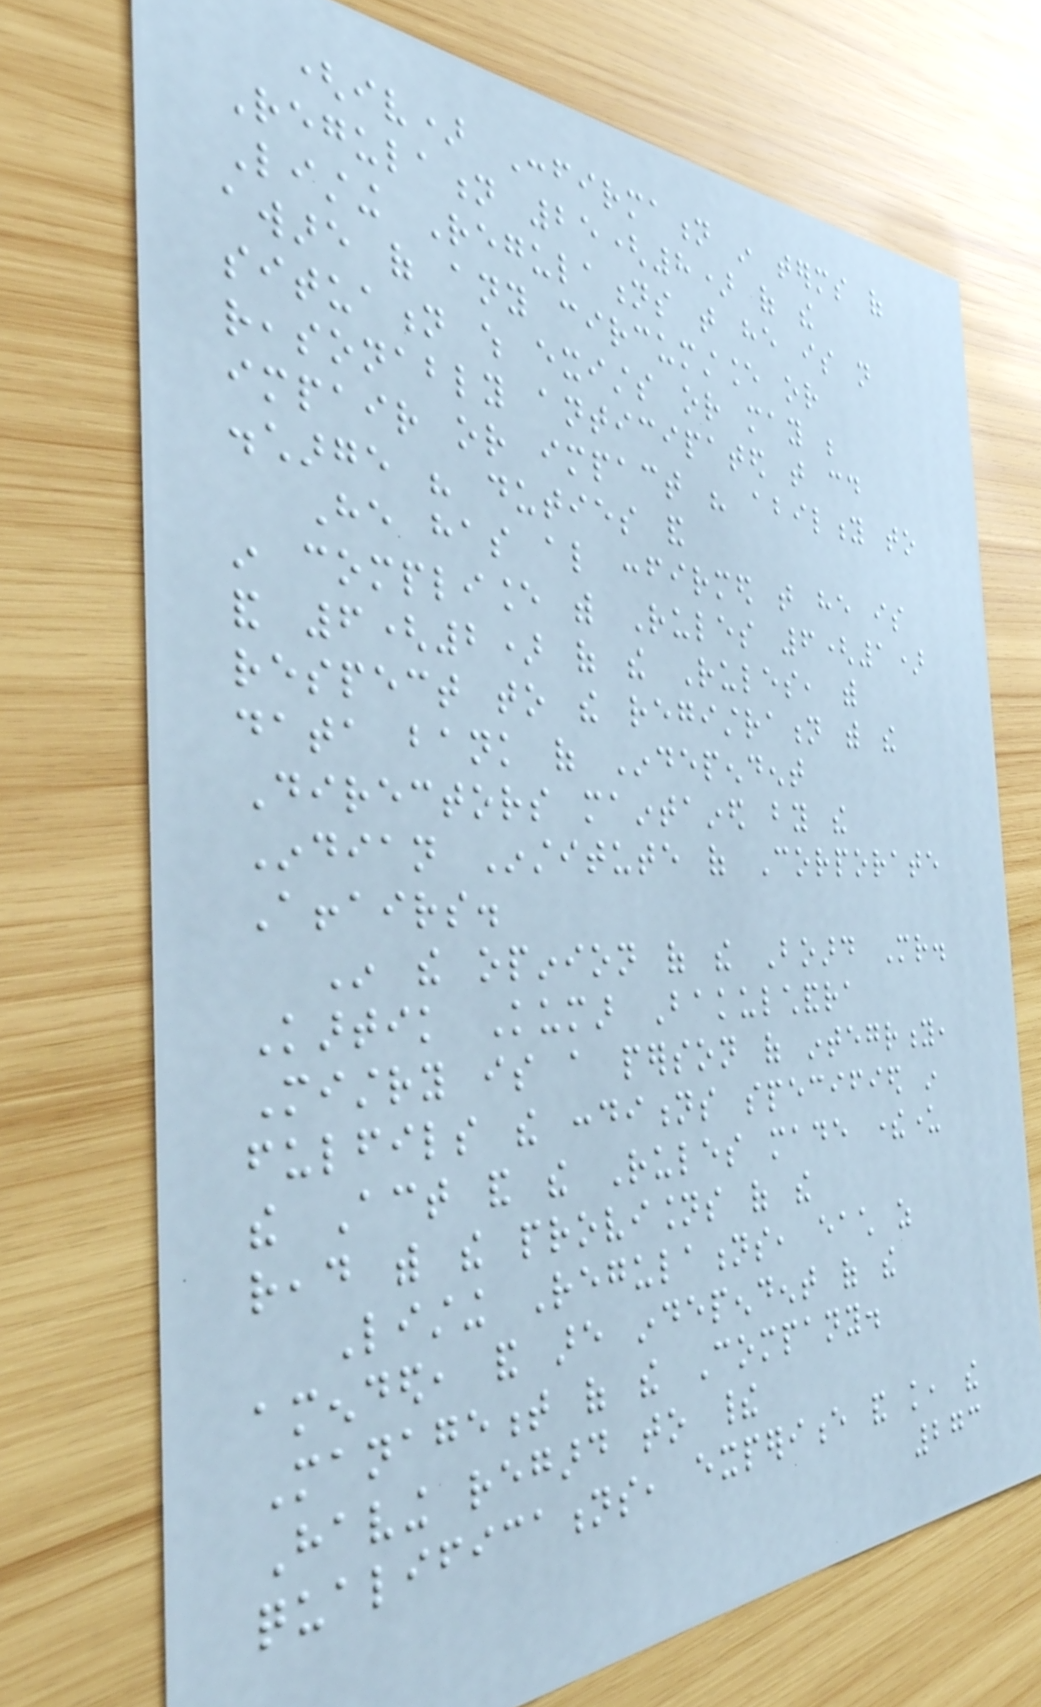(iv) Confirmation in terms of
Regulation 25(8) of the
Listing Regulations that he is not
aware of any circumstance or
situation which exists or may be
reasonably anticipated that could
impair or impact his ability to
discharge his duties and
He has also confirmed that he is
in compliance with Rules 6(1)
and 6(2) of the Rules, with
respect to the registration with the
data bank of Independent
Directors maintained by the
Indian Institute of Corporate
Affairs.
In the opinion of the Board Mr.
Kartik Kumar Bakulchandra
Mistry is a person of integrity,
fulfils the conditions specified in
the Act and the Rules made thereunder
read with the provisions of the
Listing Regulations, each as
amended, and are independent of the
Management of the Company.
Having regard to their
qualifications, experience and knowledge, the
273
